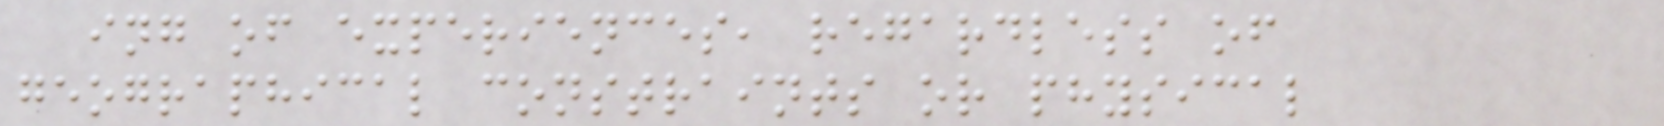ing of experiences, regardless of
geographical constraints or physical
